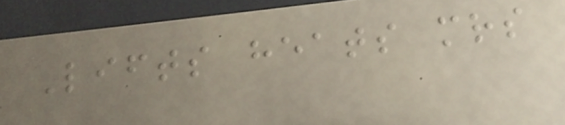Lifts heats mrs
